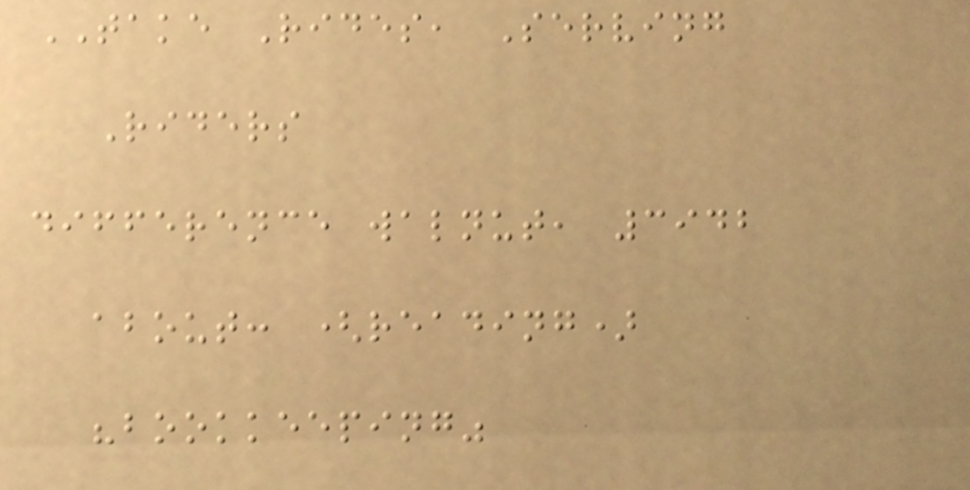TAKE Rides, Serving
Riders
difference walnut, 3942
about: (reading)
"bookkeeping"
